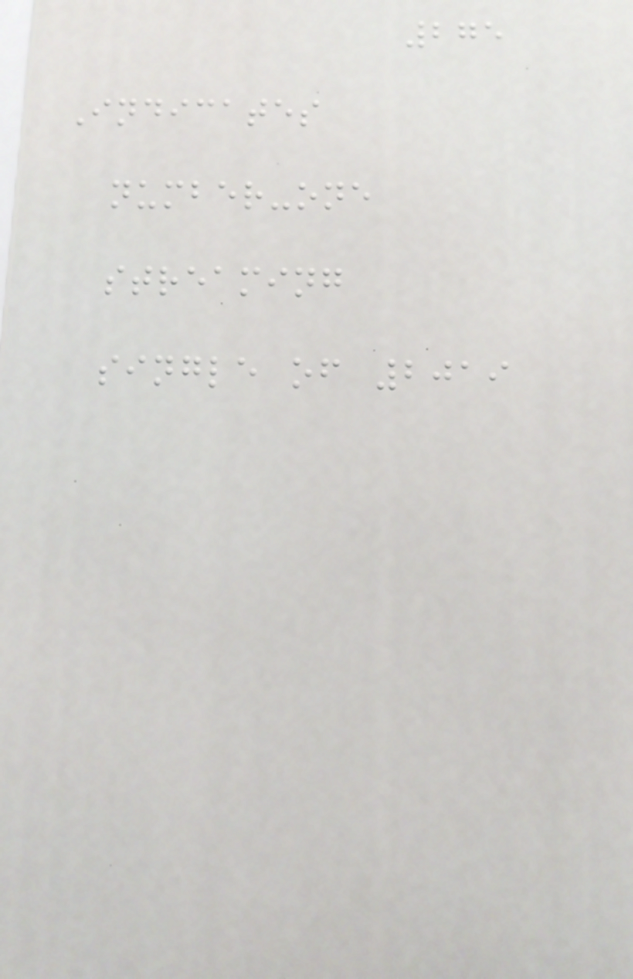275
Indicates
number-one
streaming
single of 2019
